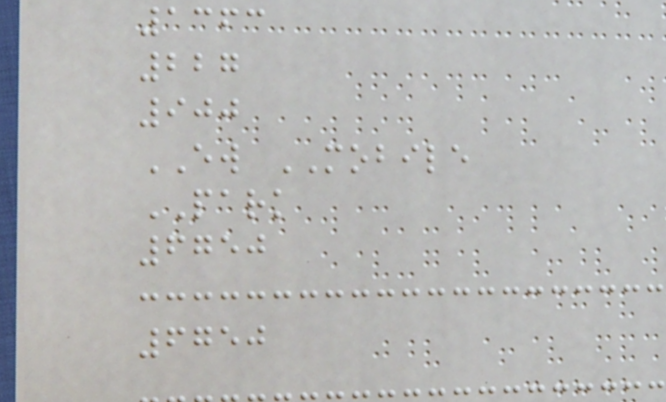1363
227
900
EW MOBILE
PARK
6750
6750
